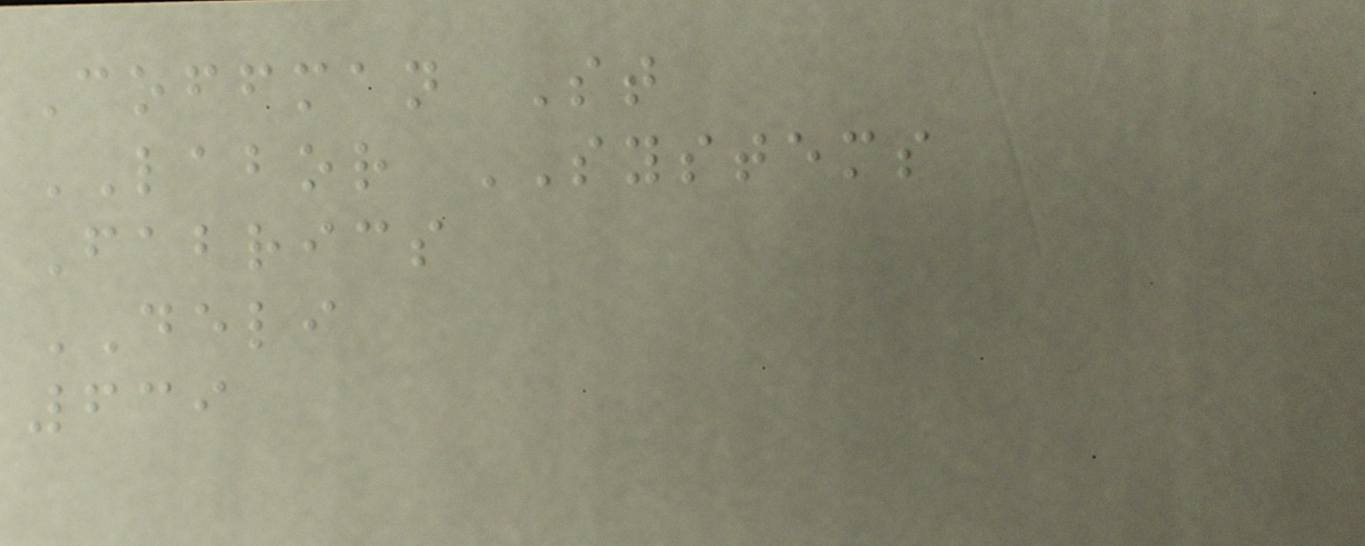Coffman St
LABOR SYSTEMS
Fabrics
DELI
639
